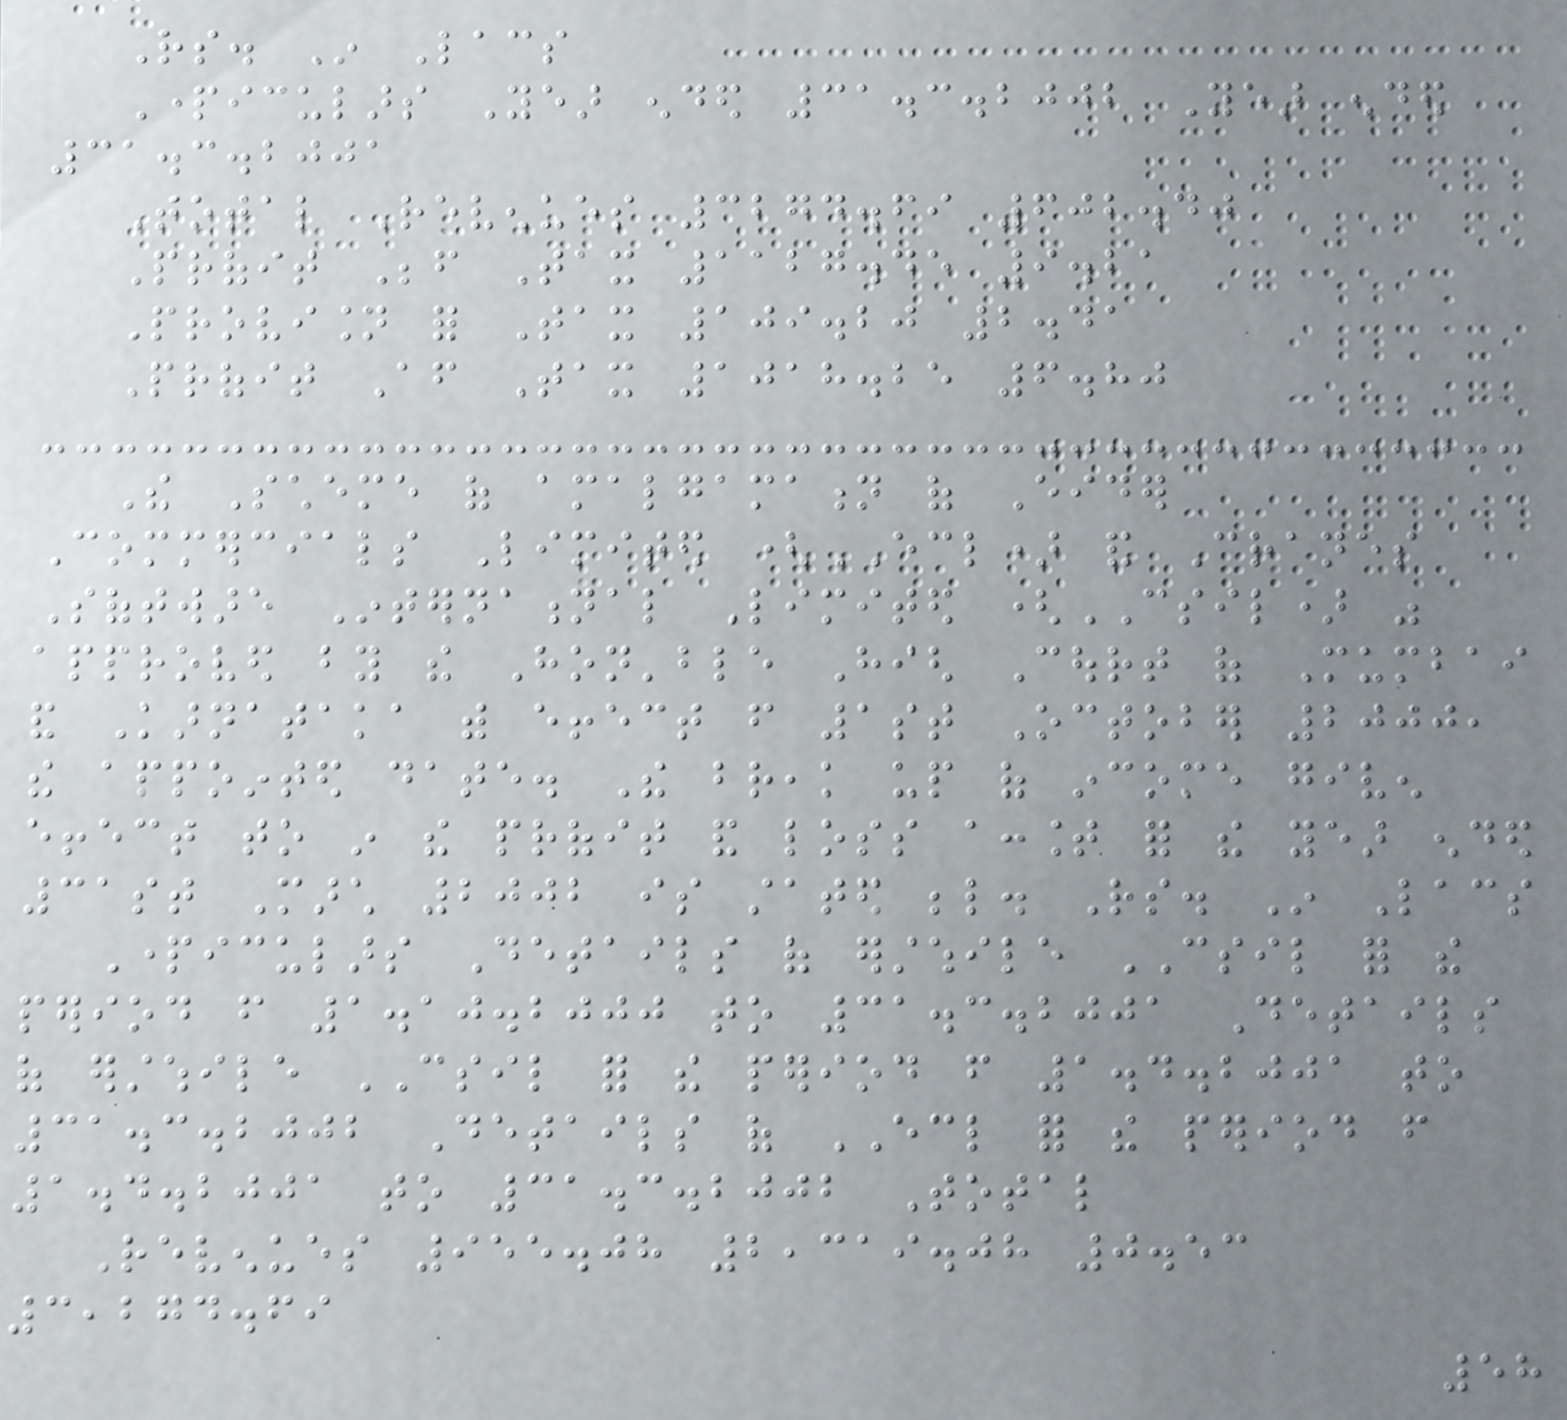Rs. In Lacs
Particulars Year ended 31.3.2002 Year ended
31.3.2001
Total Revenues 3274.69 602.40
Profit Before Tax 1127.45 9.21
Provision for Tax 109.20 2.41
Profit After Tax 1018.25 6.80
The Scheme of amalgamation of Eider
Commercials Limited (ECL) and Cranes
Software International Limited (CSIL) was
approved by the Hon'ble High Court of Mumbai
and Karnataka with effect from 1st October 2000,
the appointed date. The break up of income given
effect to in the profit and loss account for the year ended
31st March 2002 is stated below. Rs. In Lacs
Particulars Details of erstwhile CSIL for the
period from 1.10.2000 to 31.3.2001 Details
of erstwhile CSIL for the period from 1.4.2001 to
31.3.2002 Details of ECL for the period from
1.4.2001 to 31.3.2002 Total
Revenues 955.08 2,319.08 0.53
3,274.69
58
